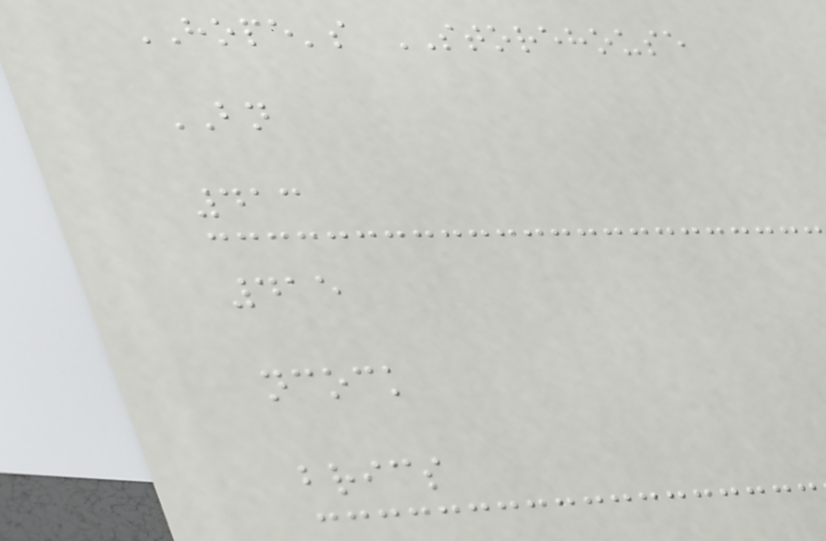HOPE's STOREHOUSE
BN
413
415
ncock
brics
